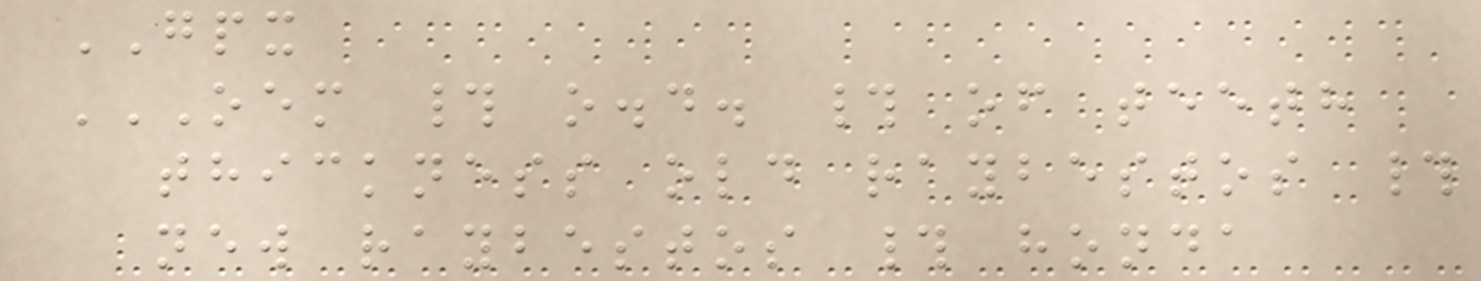GPX
OEM # O.D. # OF TEETH
THICKNESS OLD RAYBESTOS #
NEW RAYBESTOS # HONDA
